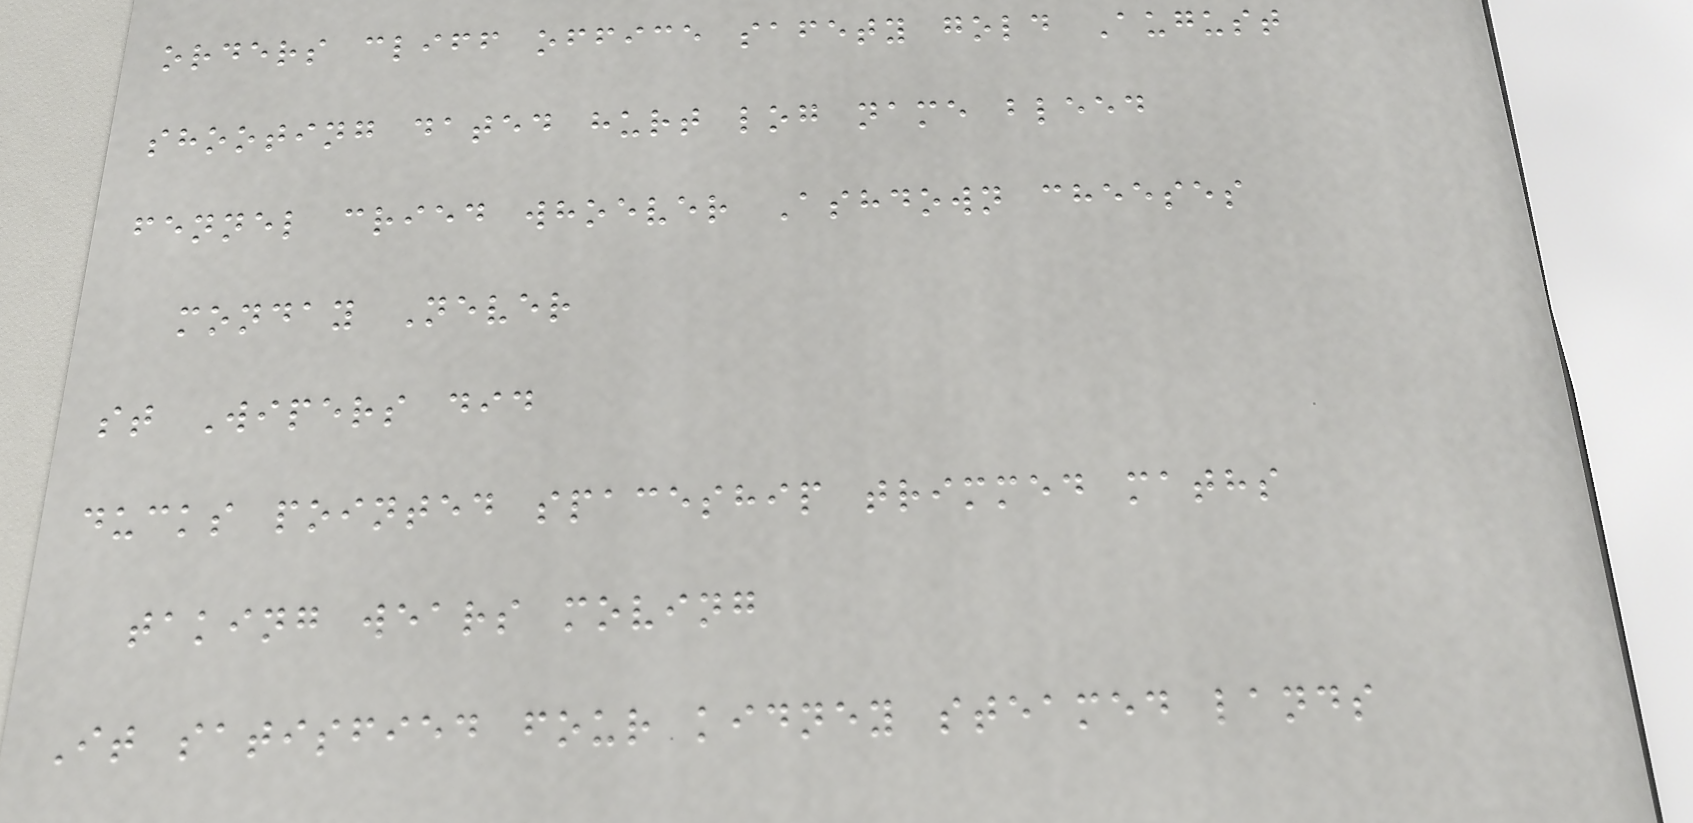orders cliff office safety gold August
shooting dated hurt log name bleed
fennel cried whoever Ashdown cheeses
monday Never
st Wipers did
ducks pointed spaceship trimmed maths
taking wears moving
It satisfied four kidney steamed lands
